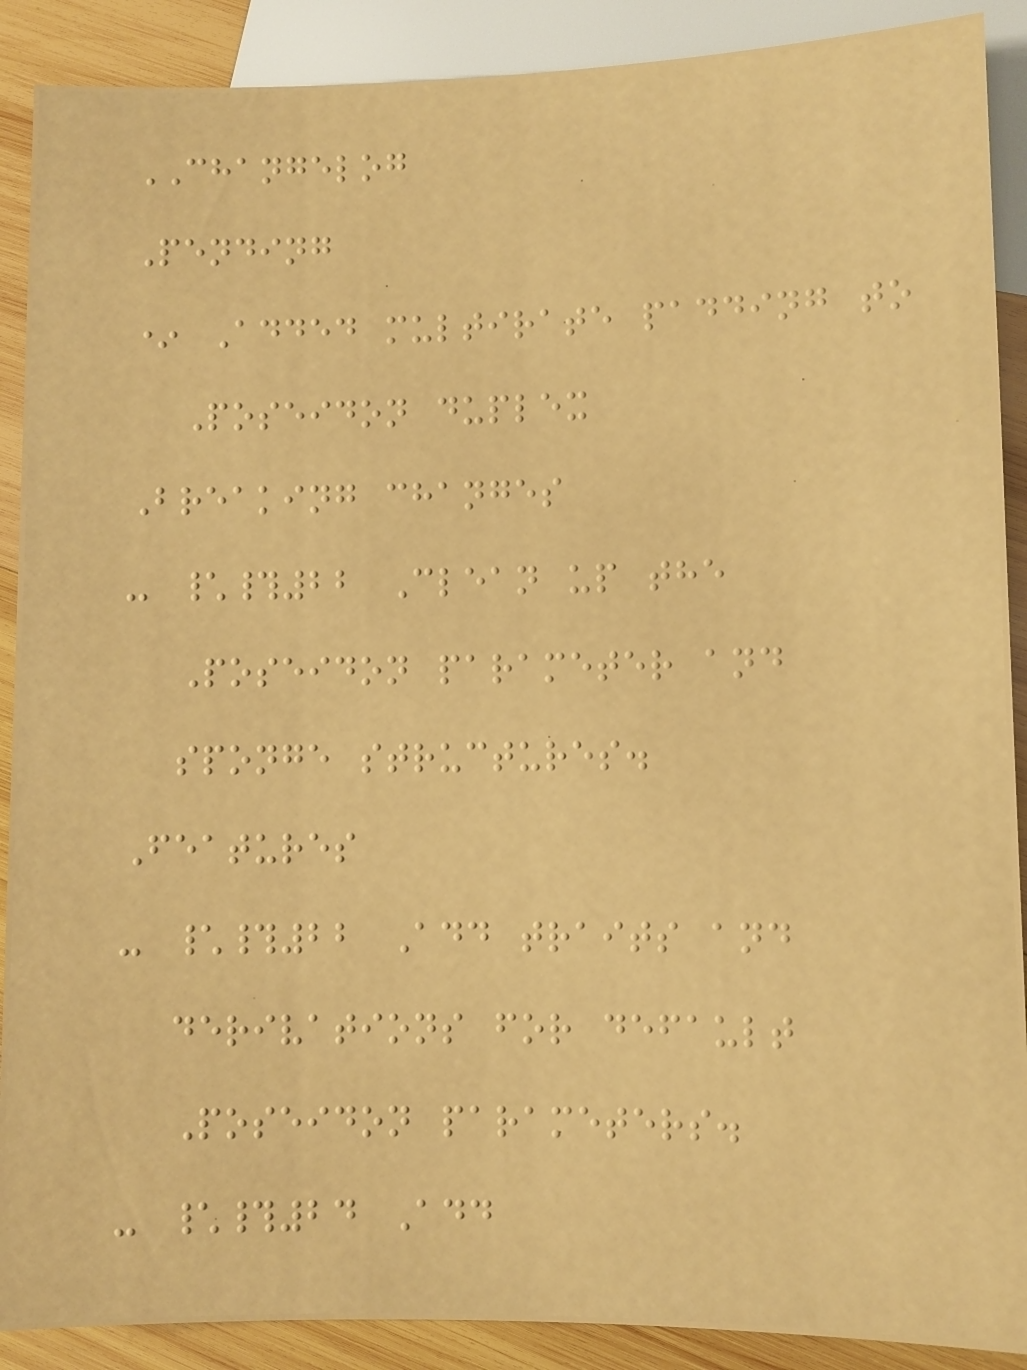CHANGELOG
Pending
* Added multirate padding to
Poseidon duplex
Breaking changes
- \#22 Clean up the
Poseidon parameter and
sponge structures.
Features
- \#22 Add traits and
derivations for default
Poseidon parameters.
- \#24 Add
